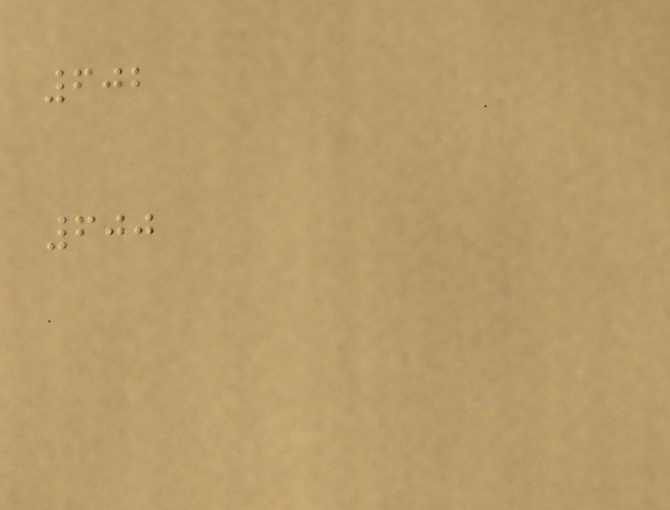602
600
